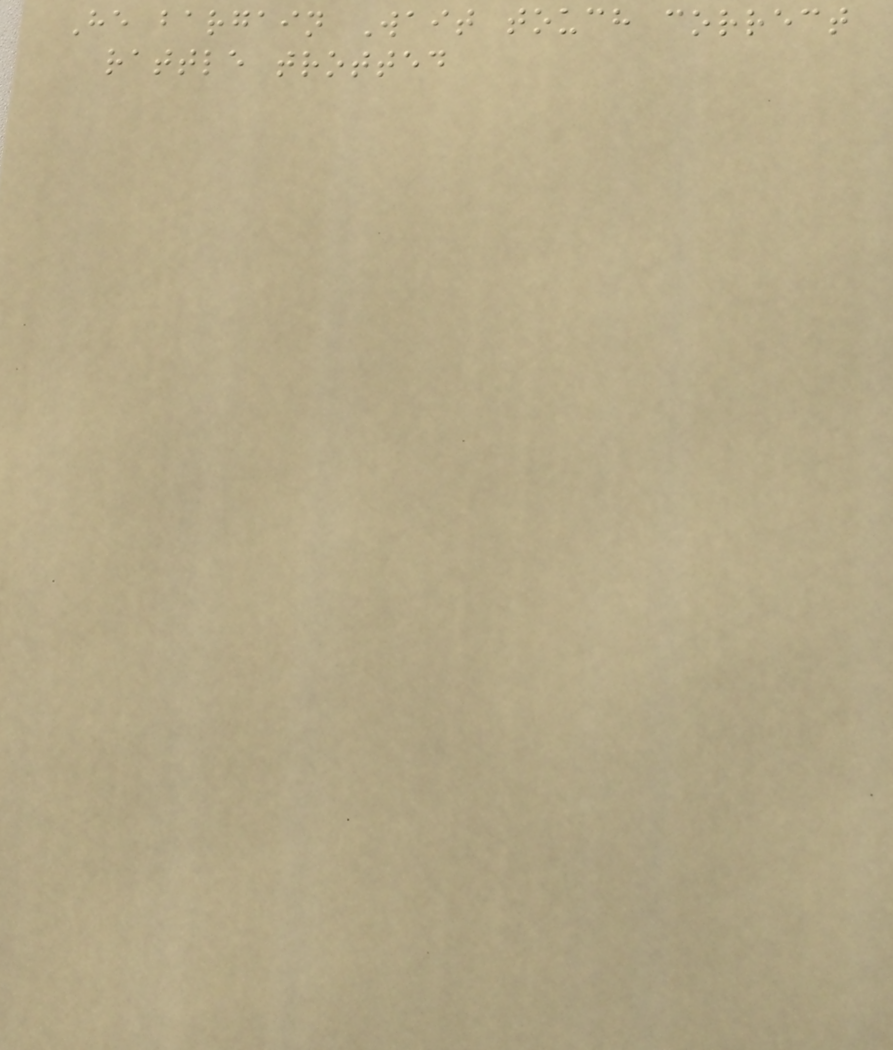He bargain Wait touch correct
rattle trotted
